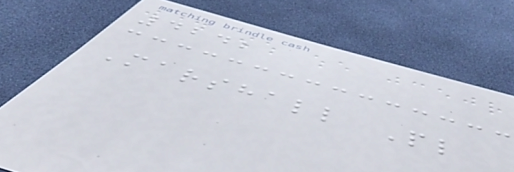4242
Marshall Pl
